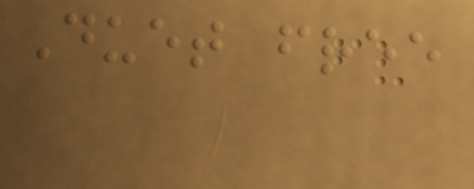Duet free
